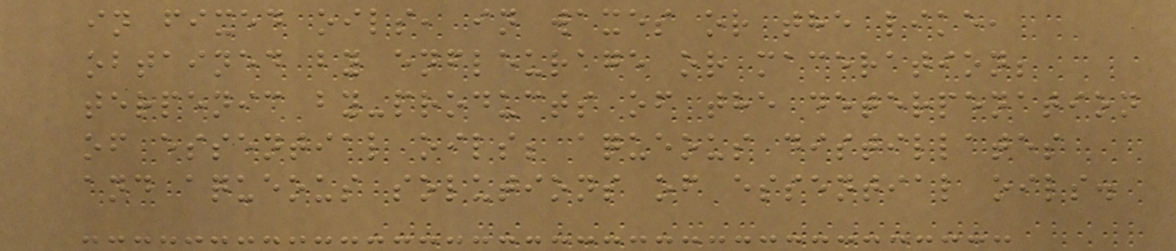in fixed oils, in waxes or the like,
obtained by enfleurage or maceration;
terpenic by-products of the deterpenation
of essential oils; aqueous distillates
and aqueous solutions of essential oils.
